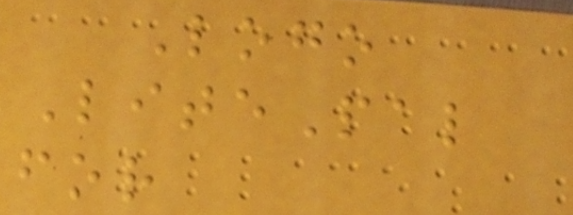Logo
LitePal
for
